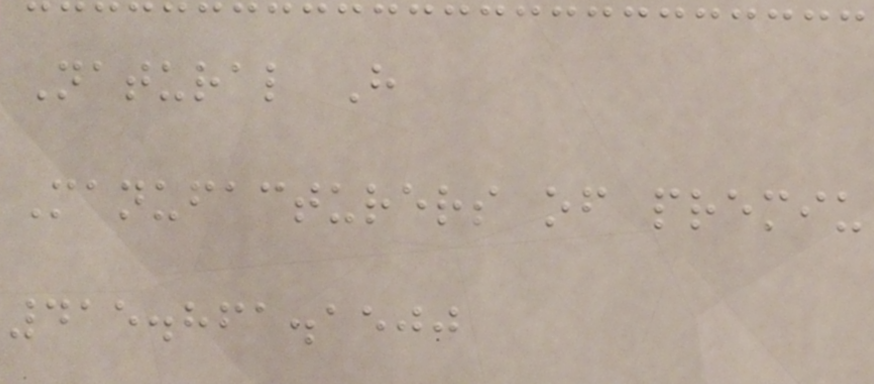Natural H
Manufacturers of premiu
415.861.1500
